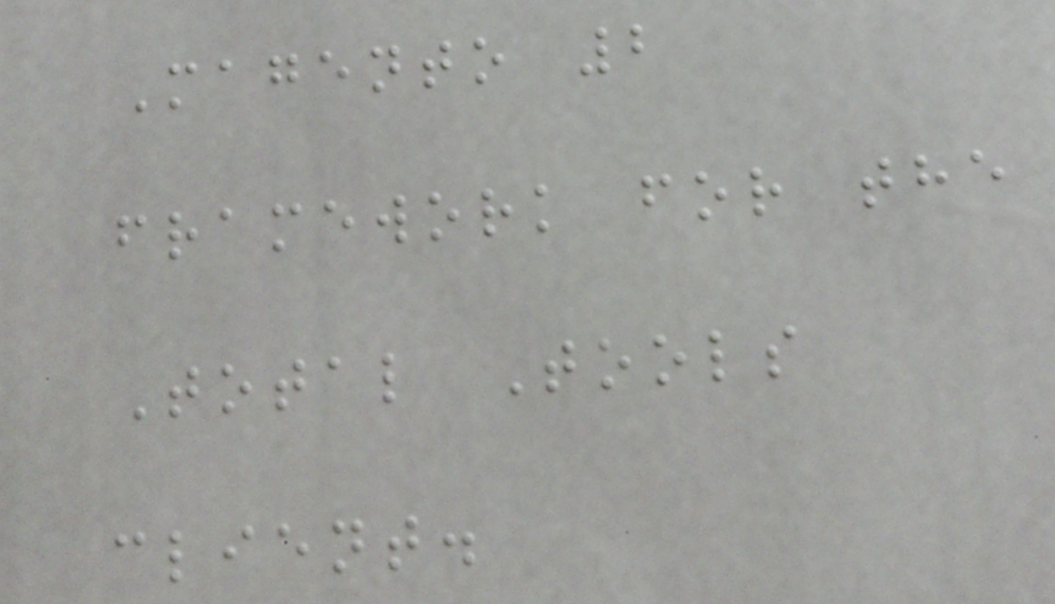Magento 2
framework for the
Total Tools
client.
